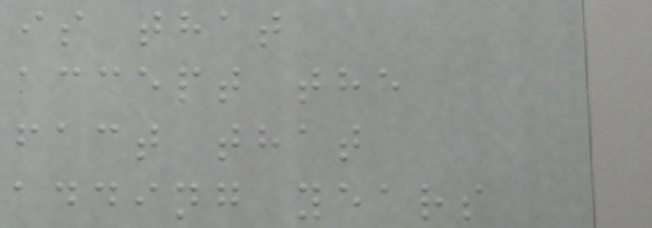is that
accept the
fact that
adding years
